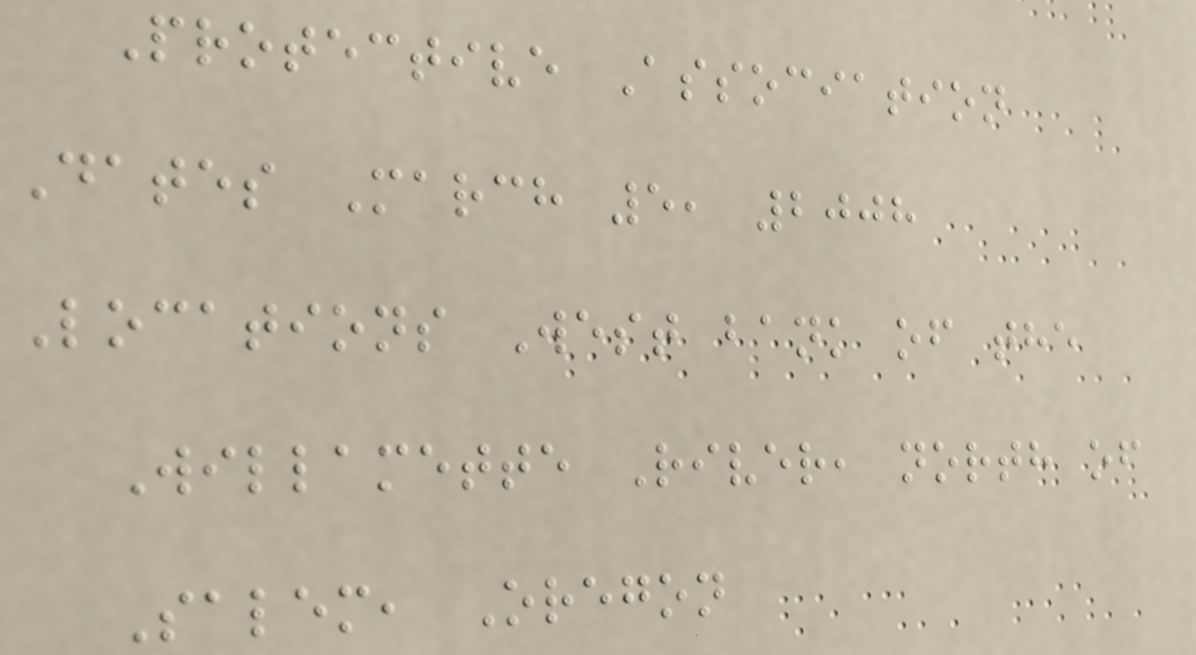Protective Association
Dates March 5, 2008
Locations West bank of the
Willamette River, north of
Salem, Oregon
